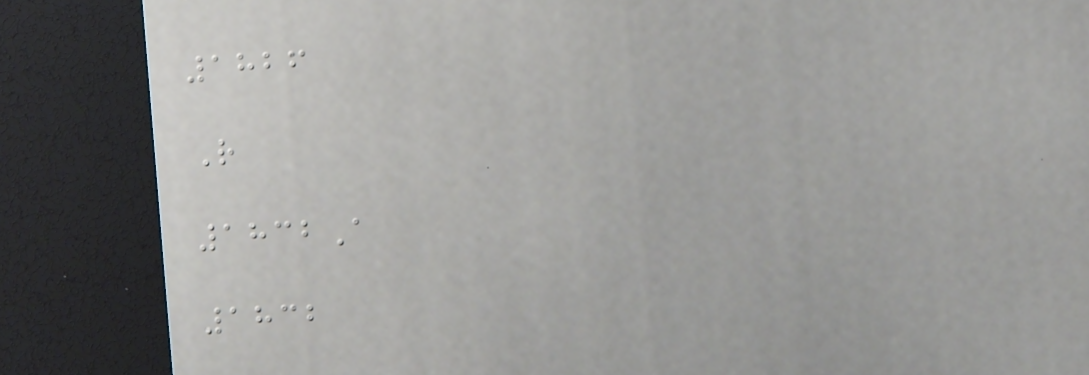1826
R
1832A
1832
